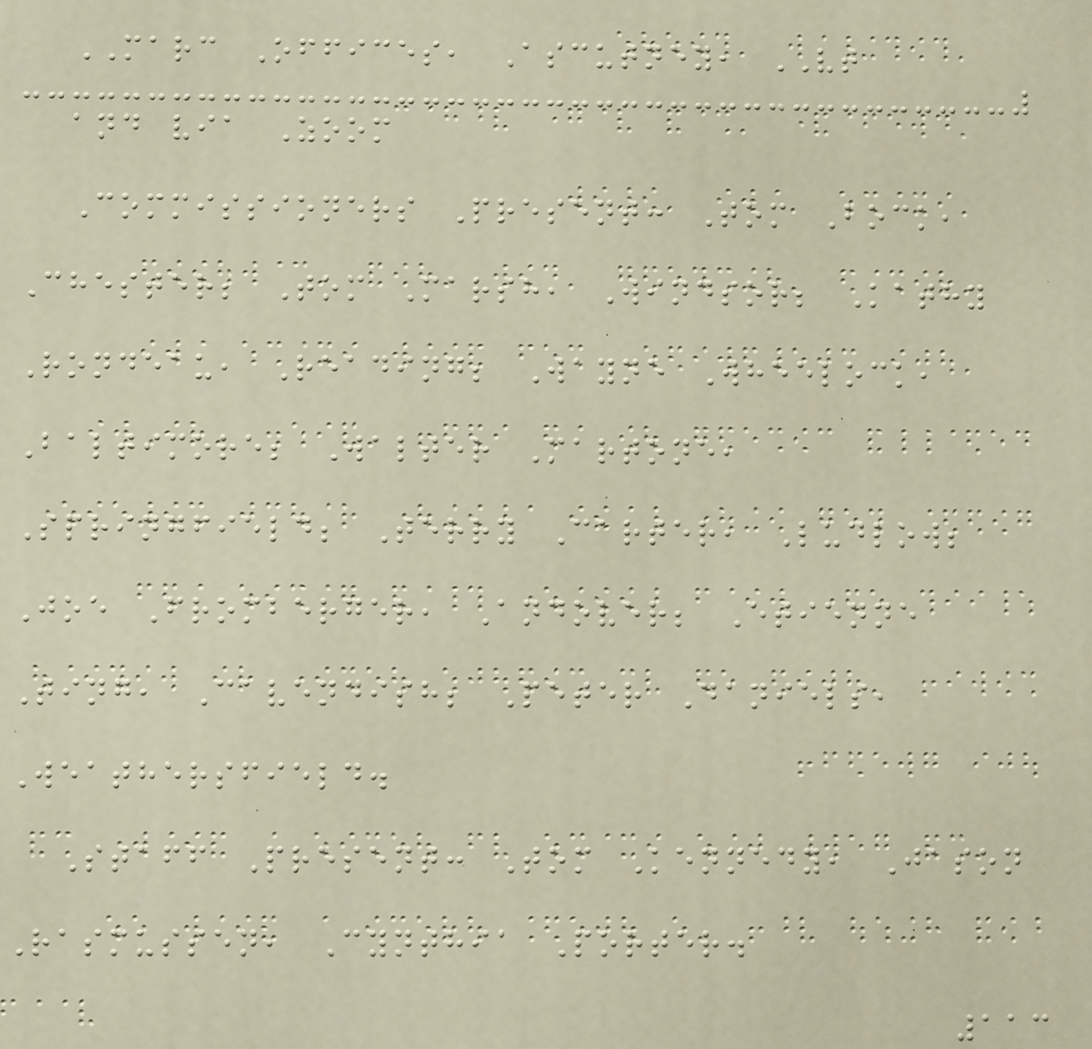MARC Offices, Ascutney, VT
and via Zoom
Commissioners Present: Tom Bock,
Chester; Tom Marsh, Windsor; Kathy
Rondeau, Reading; Wayne Wheelock,
Baltimore; Walter Martone,
Springfield; Terry Carter, Ludlow;
Joe Fromberger, Andover; Etienne
Ting, Cavendish; Peter Daniels,
Weathersfield.
Staff Present: Tom Kennedy, Jason
Rasmussen, Cynthia Porter.
113
